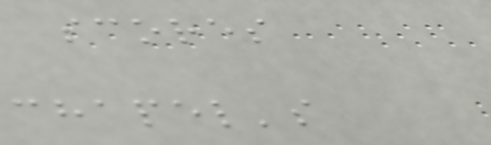scores
chapel's
